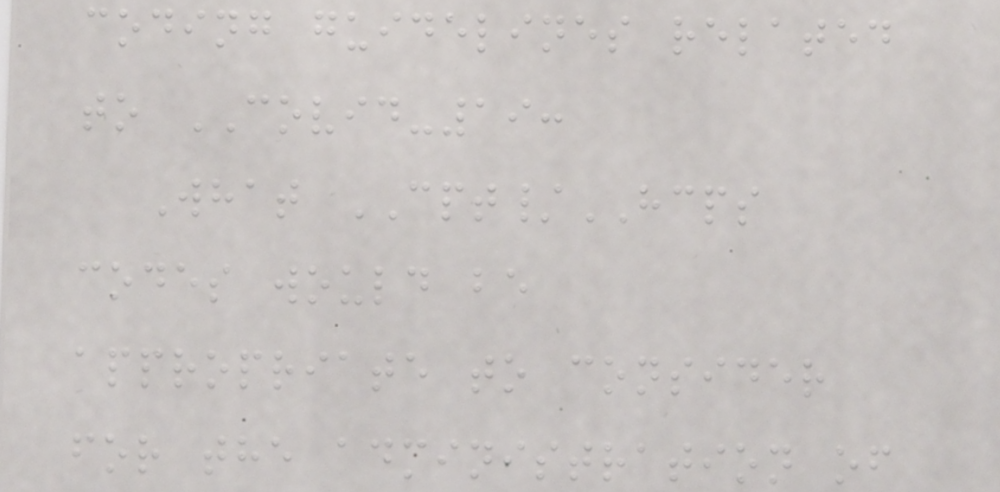coding guidelines related
to COVID-19:
What CPT/HCPS
codes would be
appropriate to consider
for the administration of
